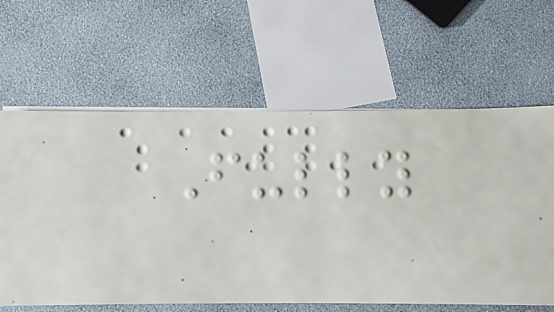Fully
